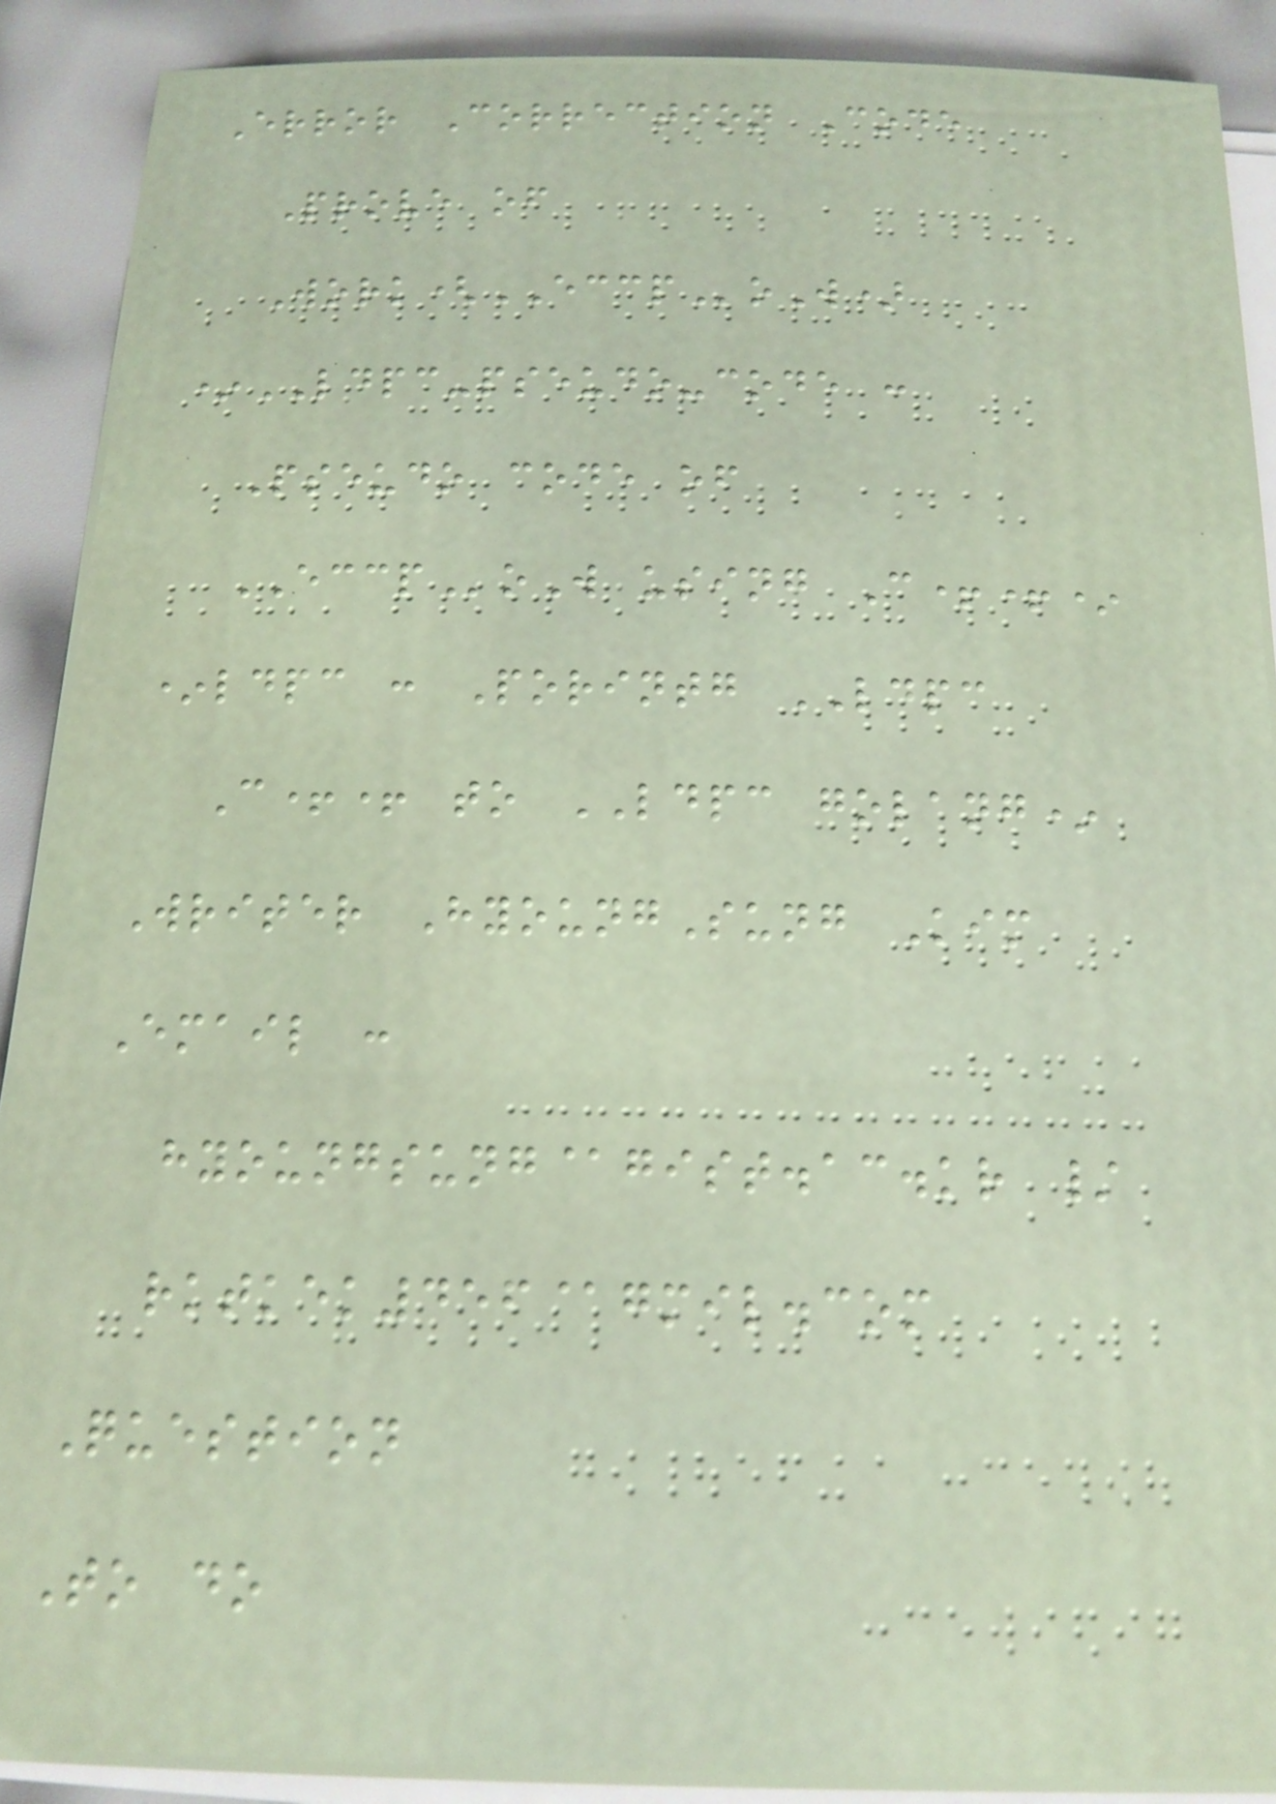Error Correction Code
Prove of
Work(ECCPoW)
*LDPC-pseudo-code :
Pseudo code of
ECCPoW using C++*
*ldpc : Porintg LDPC
C++ to LDPC golang*
Writer HyoungSung Kim
Email :
hyoungsung@gist.ac.kr /
rktkek456@gmil.com
Question
To do
